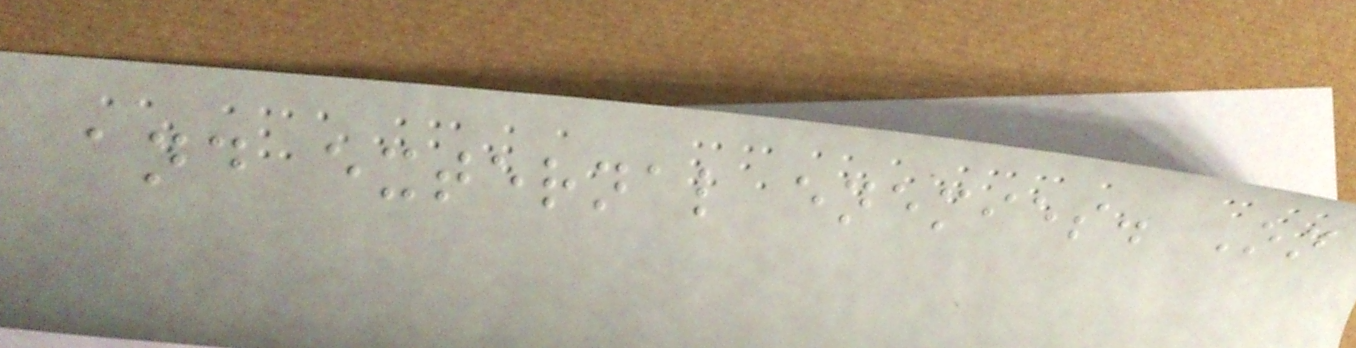and external enemies. On
